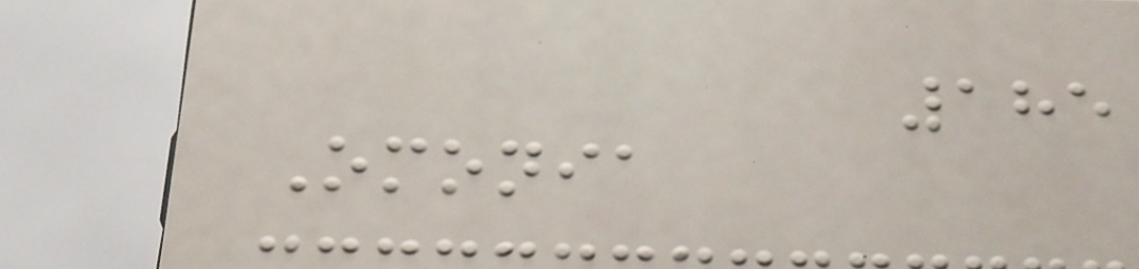185
Omonia
